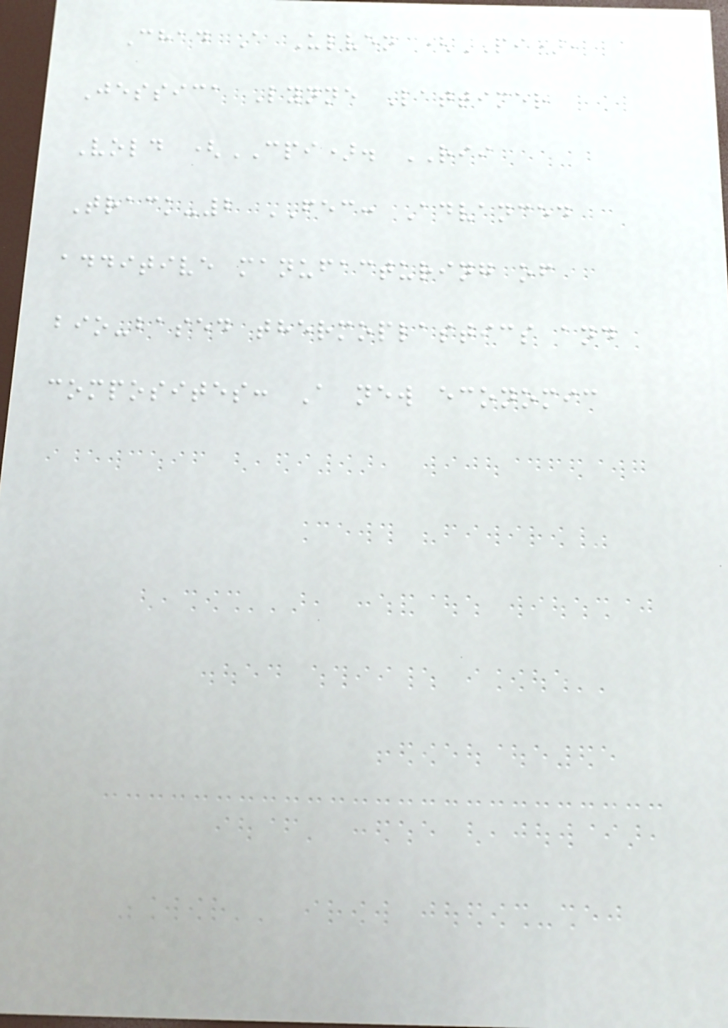Chad A Ulven (PI),
Jessica Lynne Lattimer
Vold (CPI). RII
Track-2 FEC: Advanced
additive manufacturing of
bio-based thermoplastics and
composites: A new economic
